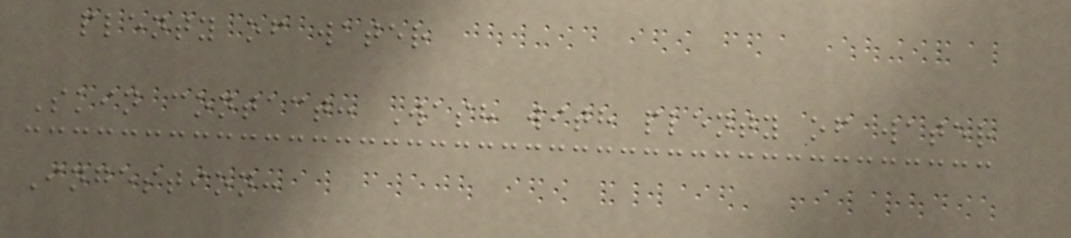plenty of water
Skin contact: Wash with plenty of water
Ingestion:
